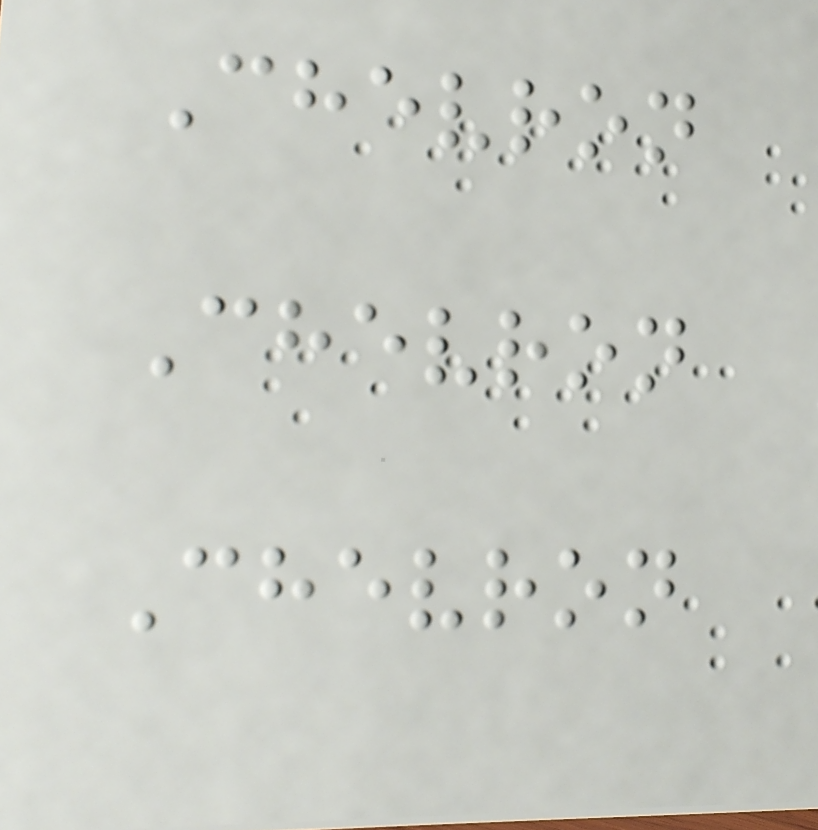Chevron
Chevron
Chevron
